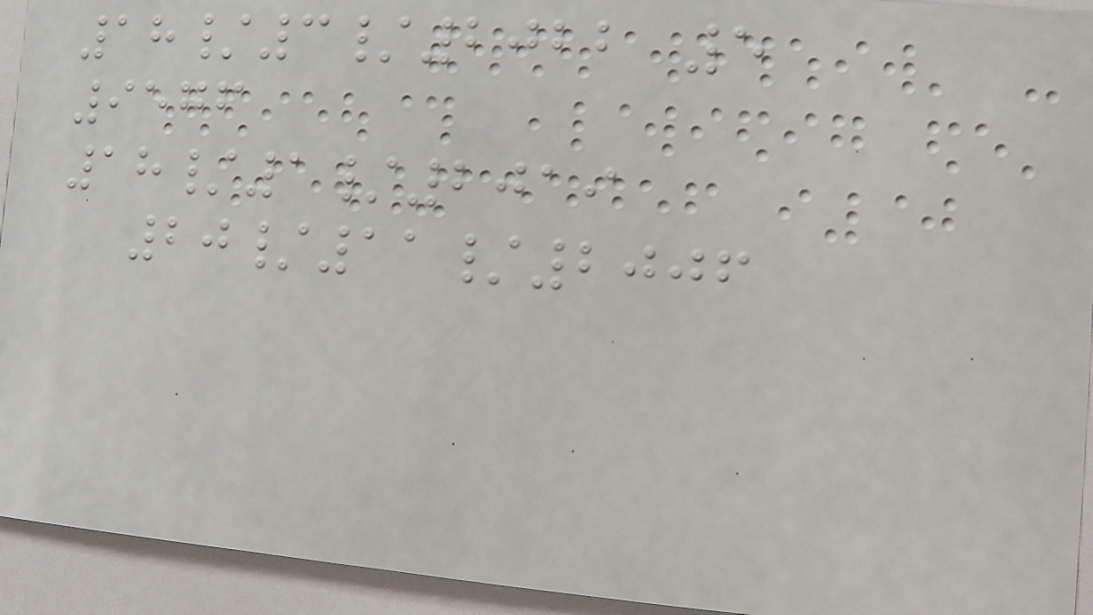18/3/2022 5
9576
18/1/2019
20/11/2006
